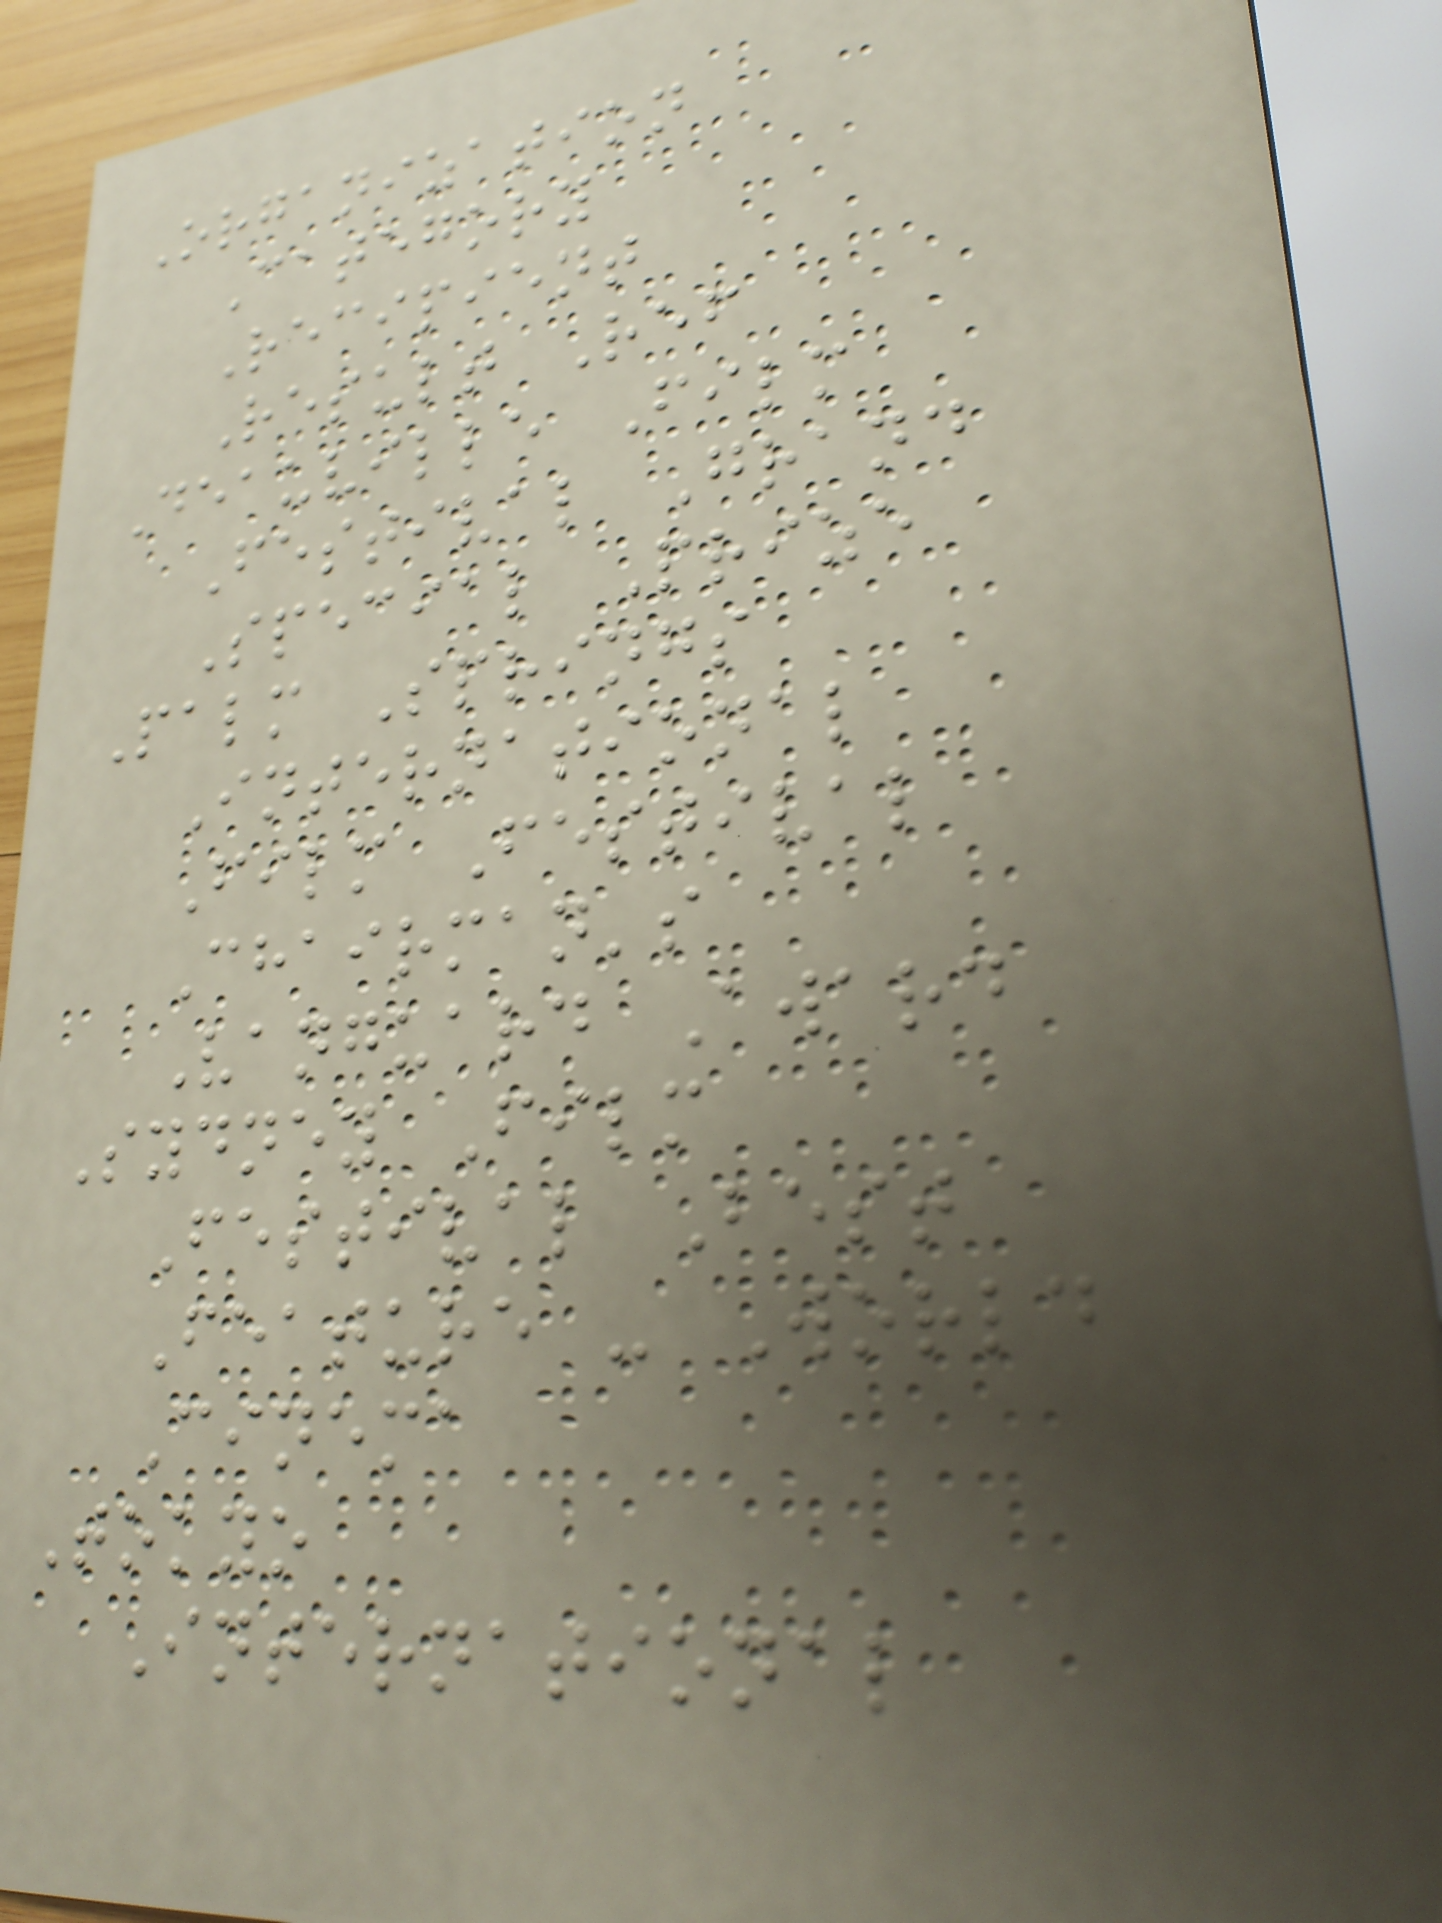Organization
Category
Recipient
Result Ref
Deauville Film
Festival Grand
Special Prize
Palm Springs
International
Film Festival
Chairman's
Vanguard Award
Sydney Film
Festival Best
Feature - World
Cinema
Tokyo
International
